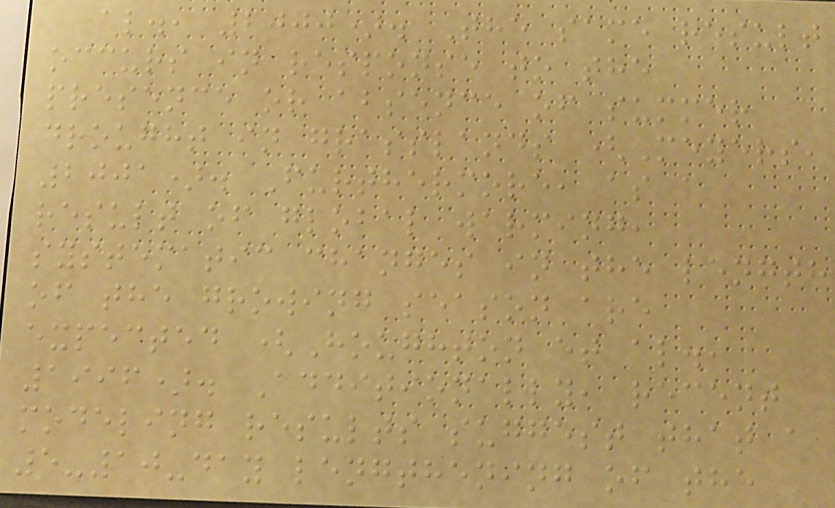al., 2000). The same result
occurs in response to the
presence or absence of summer
drought in grasslands (Meyers,
2001). Furthermore, as a
result of global warming,
systematic changes in the length
of the growing season are
expected (Houghton et al.,
1996). Additionally, recent
modeling results suggest that a
5-10-day lengthening of the
